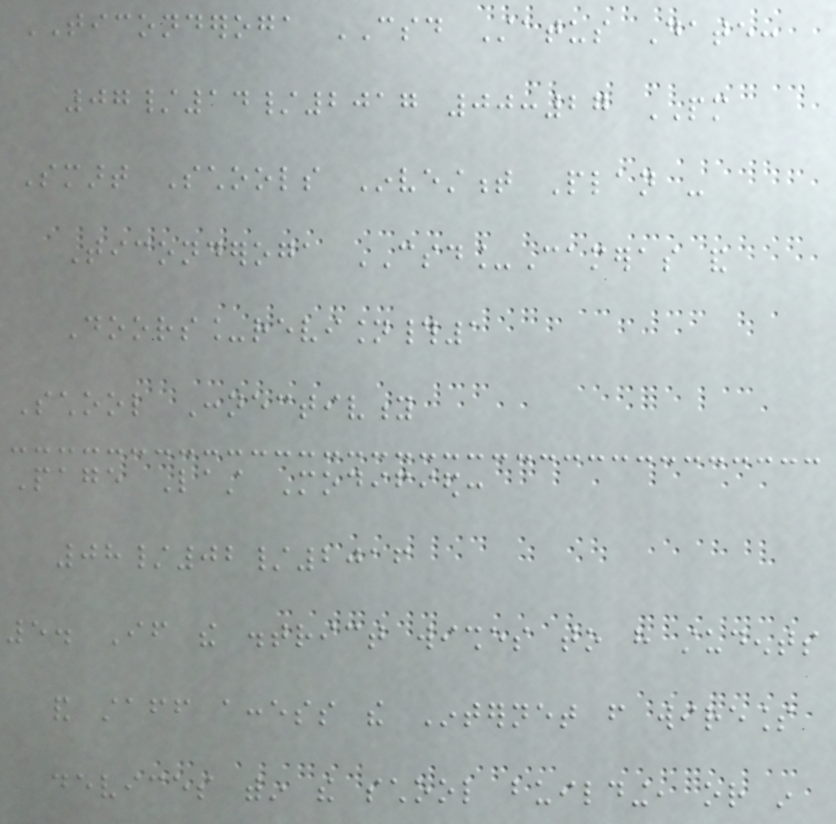TICONDEROGA CSD Status Date:
07/14/2017 00:27 PM
Smart Schools Investment Plan -
Ticonderoga CSD_Cameras and
Doors_revision#1
School Connectivity
Page Last Modified:
08/02/2016
5. If the district wishes to have students
and staff access the Internet from wireless
devices within the school building, or in
